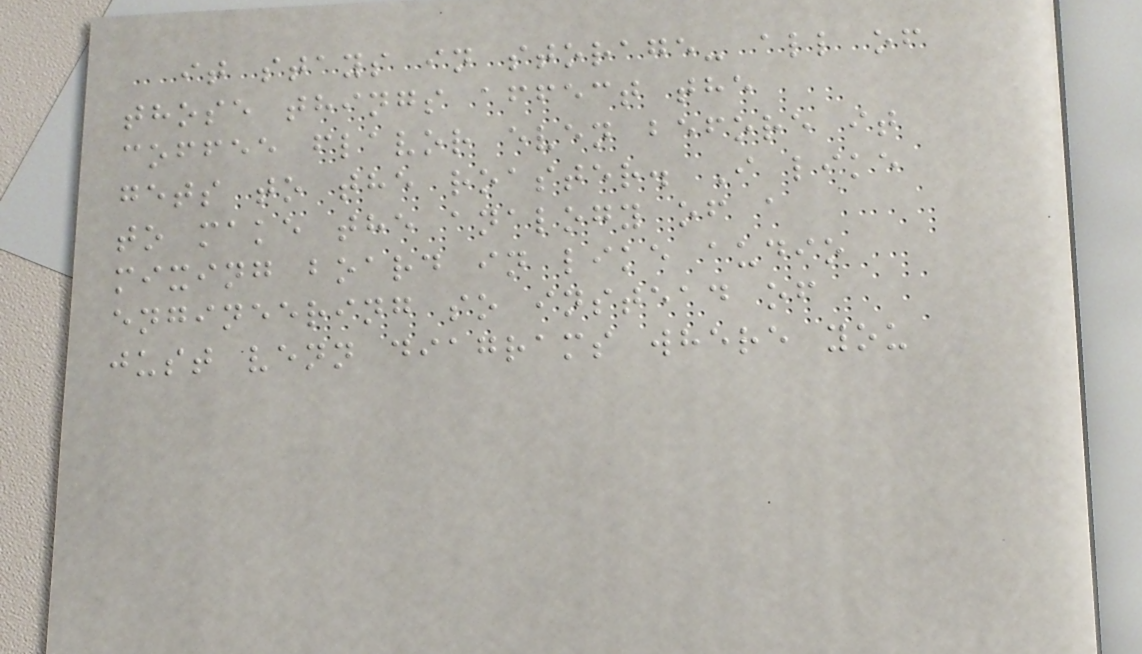it stays in storage- all of
those things affect the
coffee flavor even before it
gets to the roaster. I like
to make the analogy of a
mixing board in like audio
engineering so instead of
just venn diagrams where you
